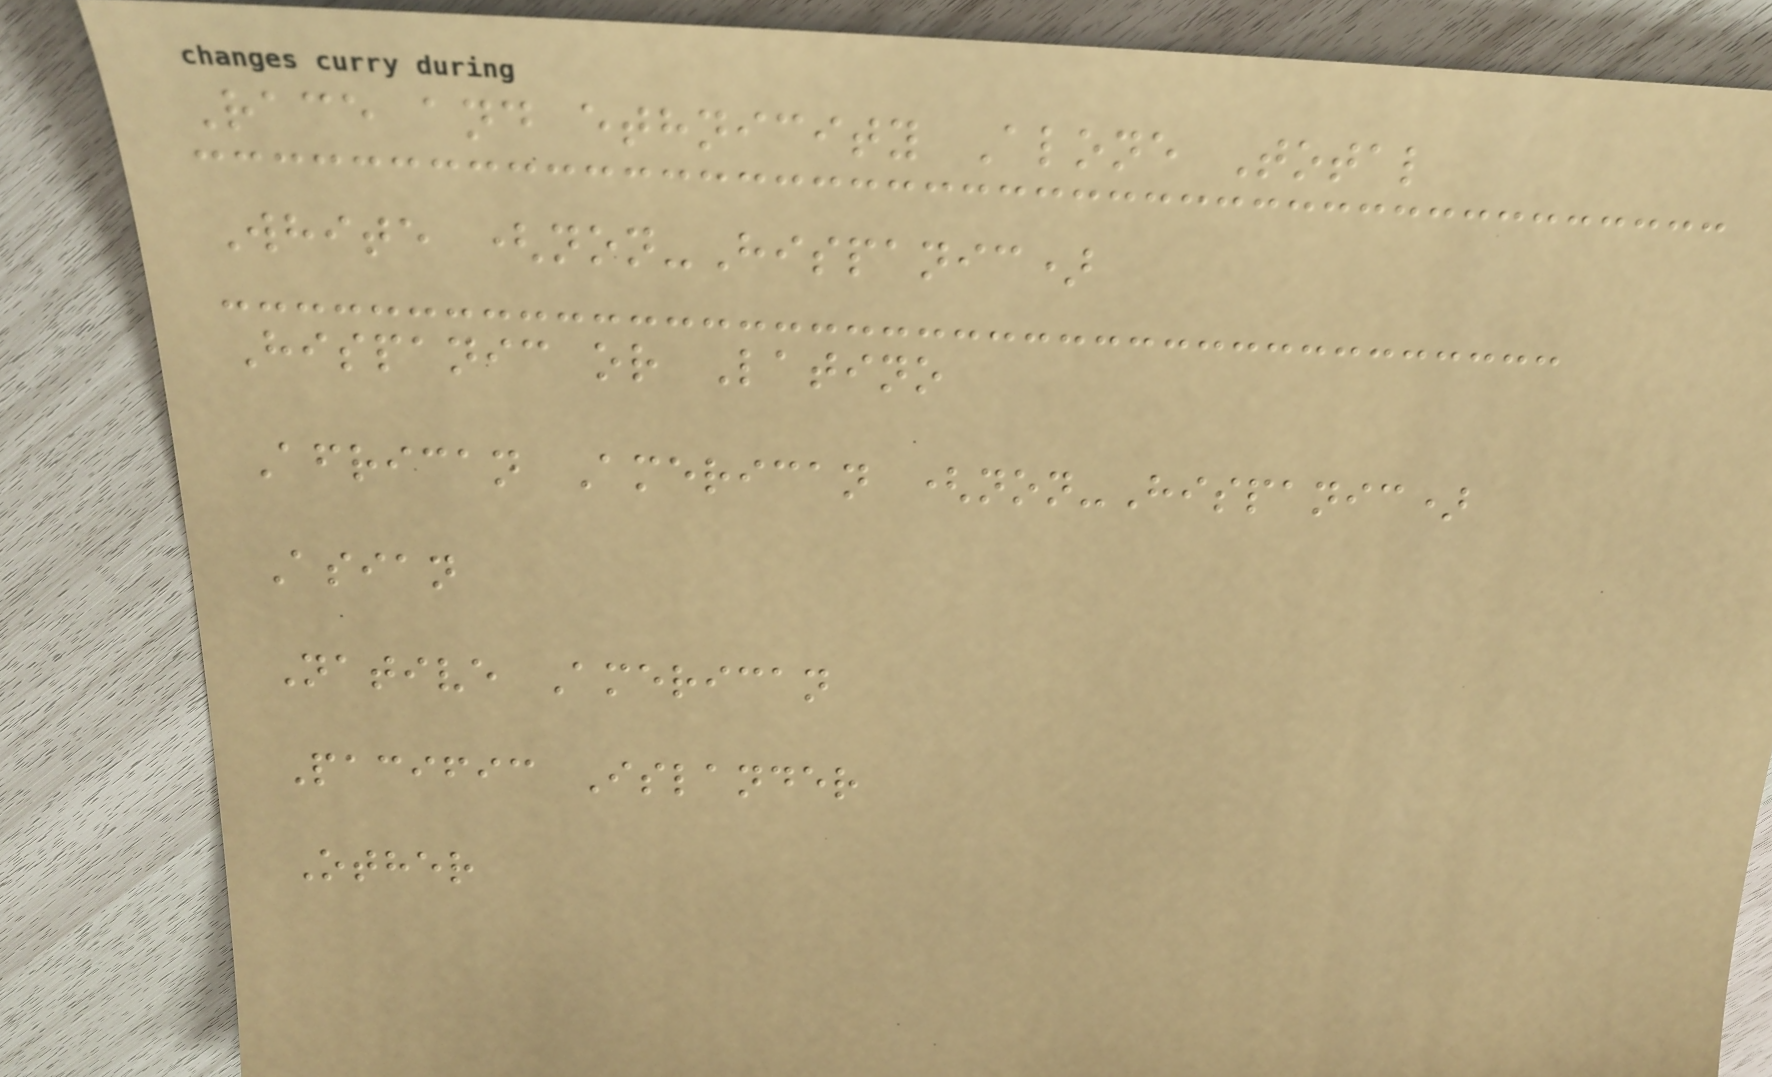Race and ethnicity Alone Total
White (non-Hispanic)
Hispanic or Latino
African American (non-Hispanic)
Asian
Native American
Pacific Islander
Other
